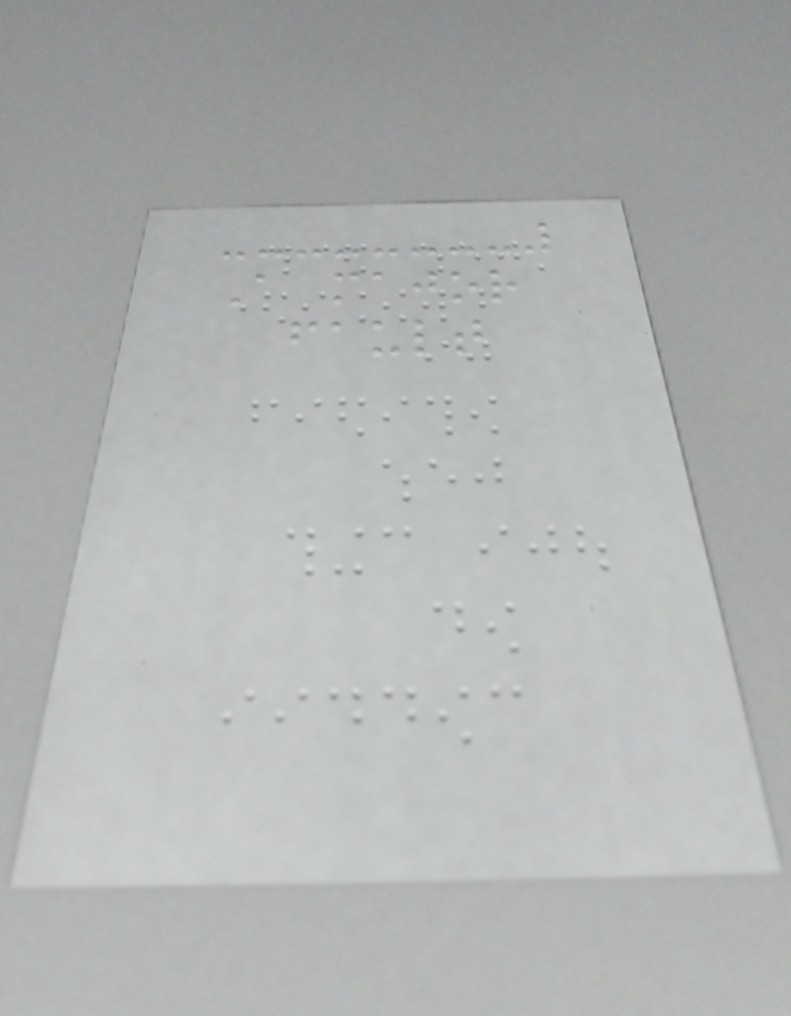A major
fault
